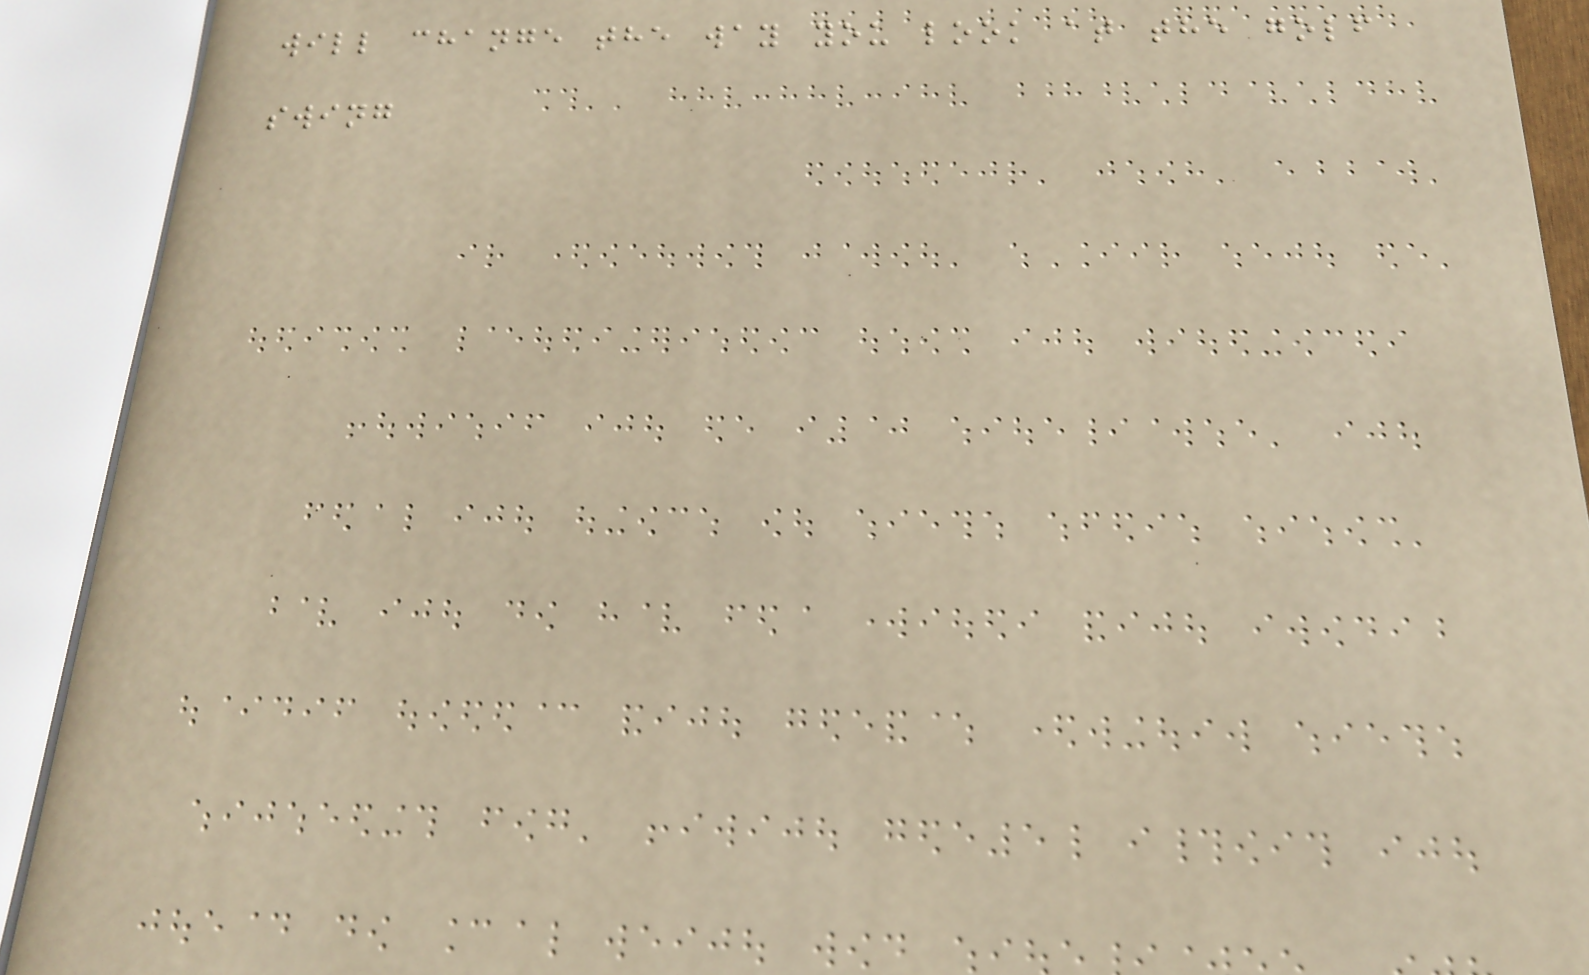will change the way you look at the golf
swing
